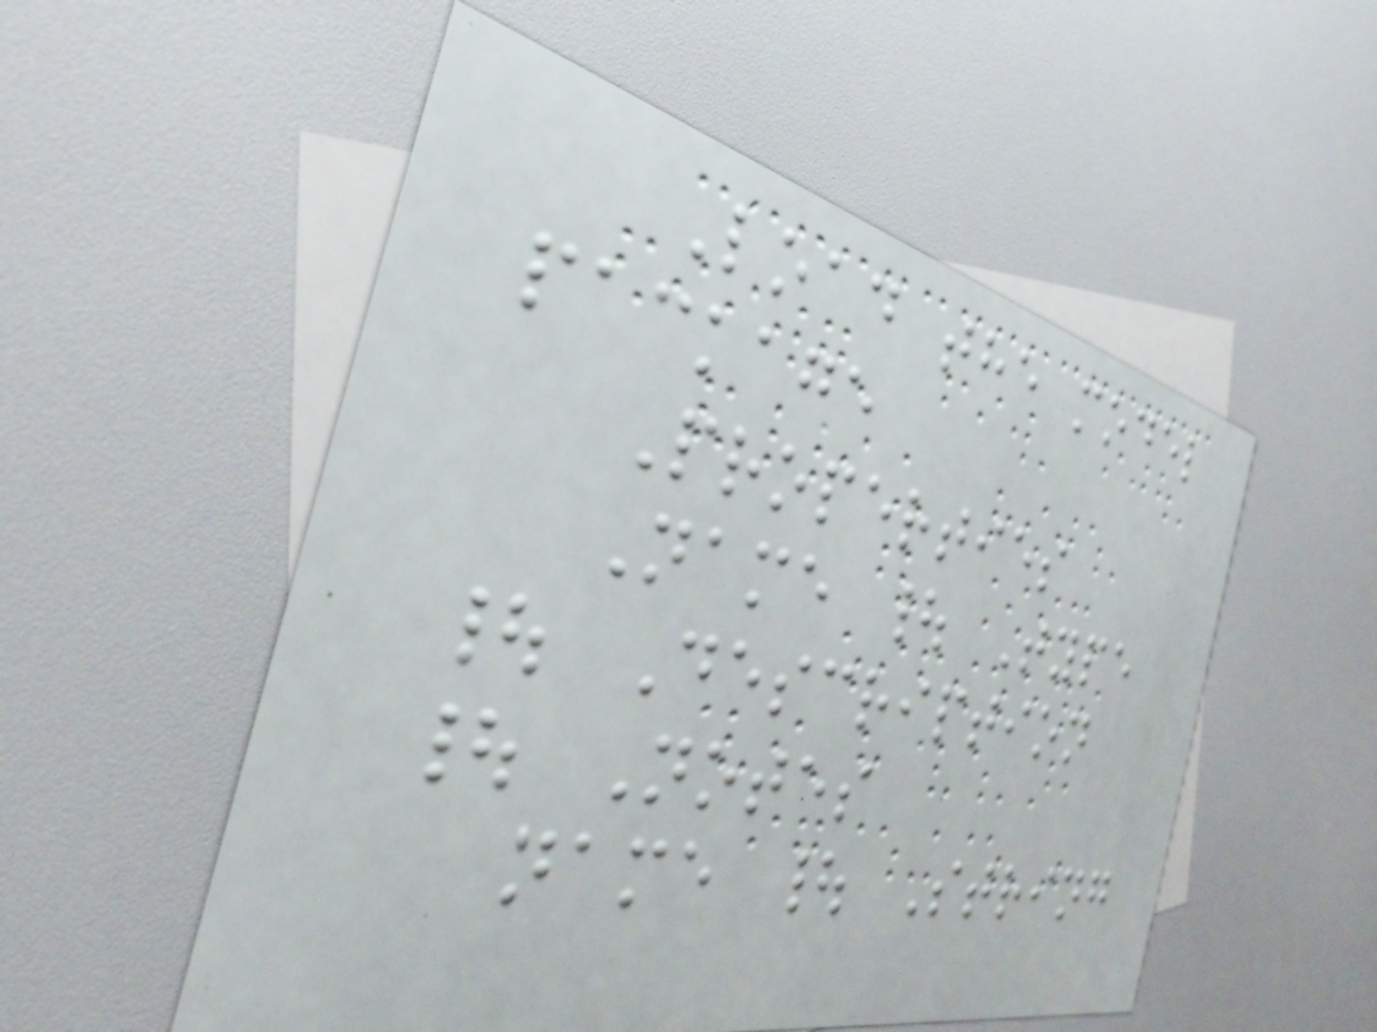Load the model
package
Properties
Name | Type
| Description
| Notes
name | String
